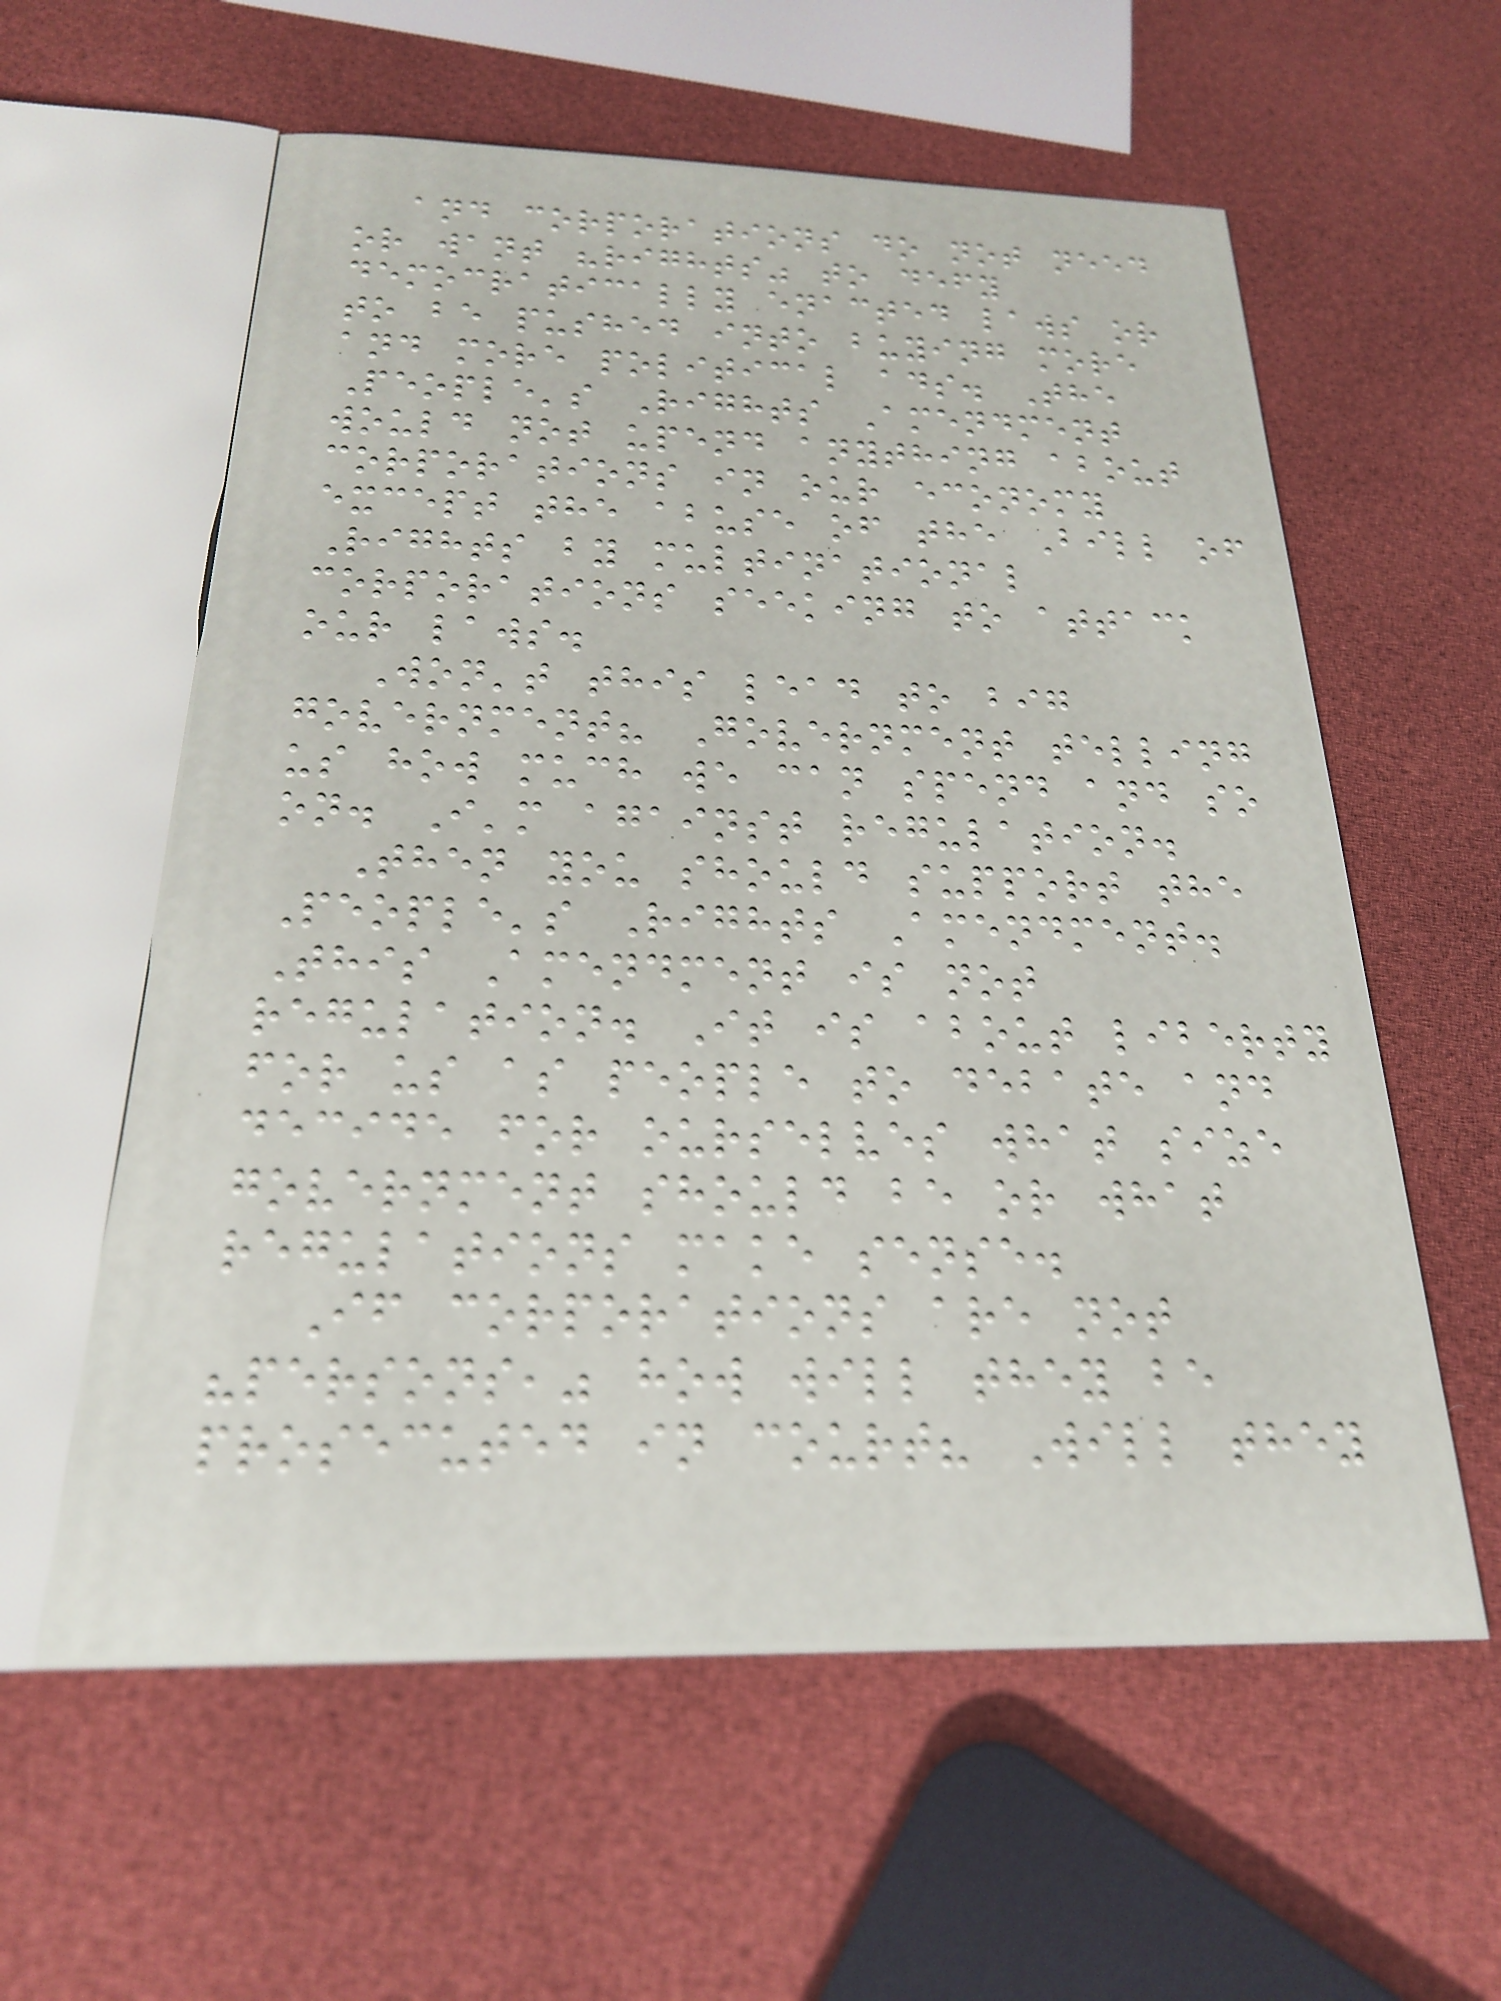and corporations do not need
or want "rights" to defy
democratically enacted laws or
to be pushed into buying more
and more political ads. The
People's Rights Amendment
would not upend anything about
corporations in our economy
except the abuse of the Bill of
Rights by multinational
corporations seeking to attack
our laws.
Won't this lead to big
government? Government telling
us how much we can spend and so
on. I'm against regulation.
Then you should support the
People's Rights Amendment.
This Amendment is not
regulation. It is about liberty
for us as people to debate and
decide for ourselves what size
government should be or what
regulations make sense.
If corporations are not
"persons," how will they be
prosecuted in court? Will they
